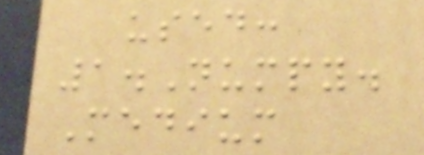used:
1.Numpy.
Medium
